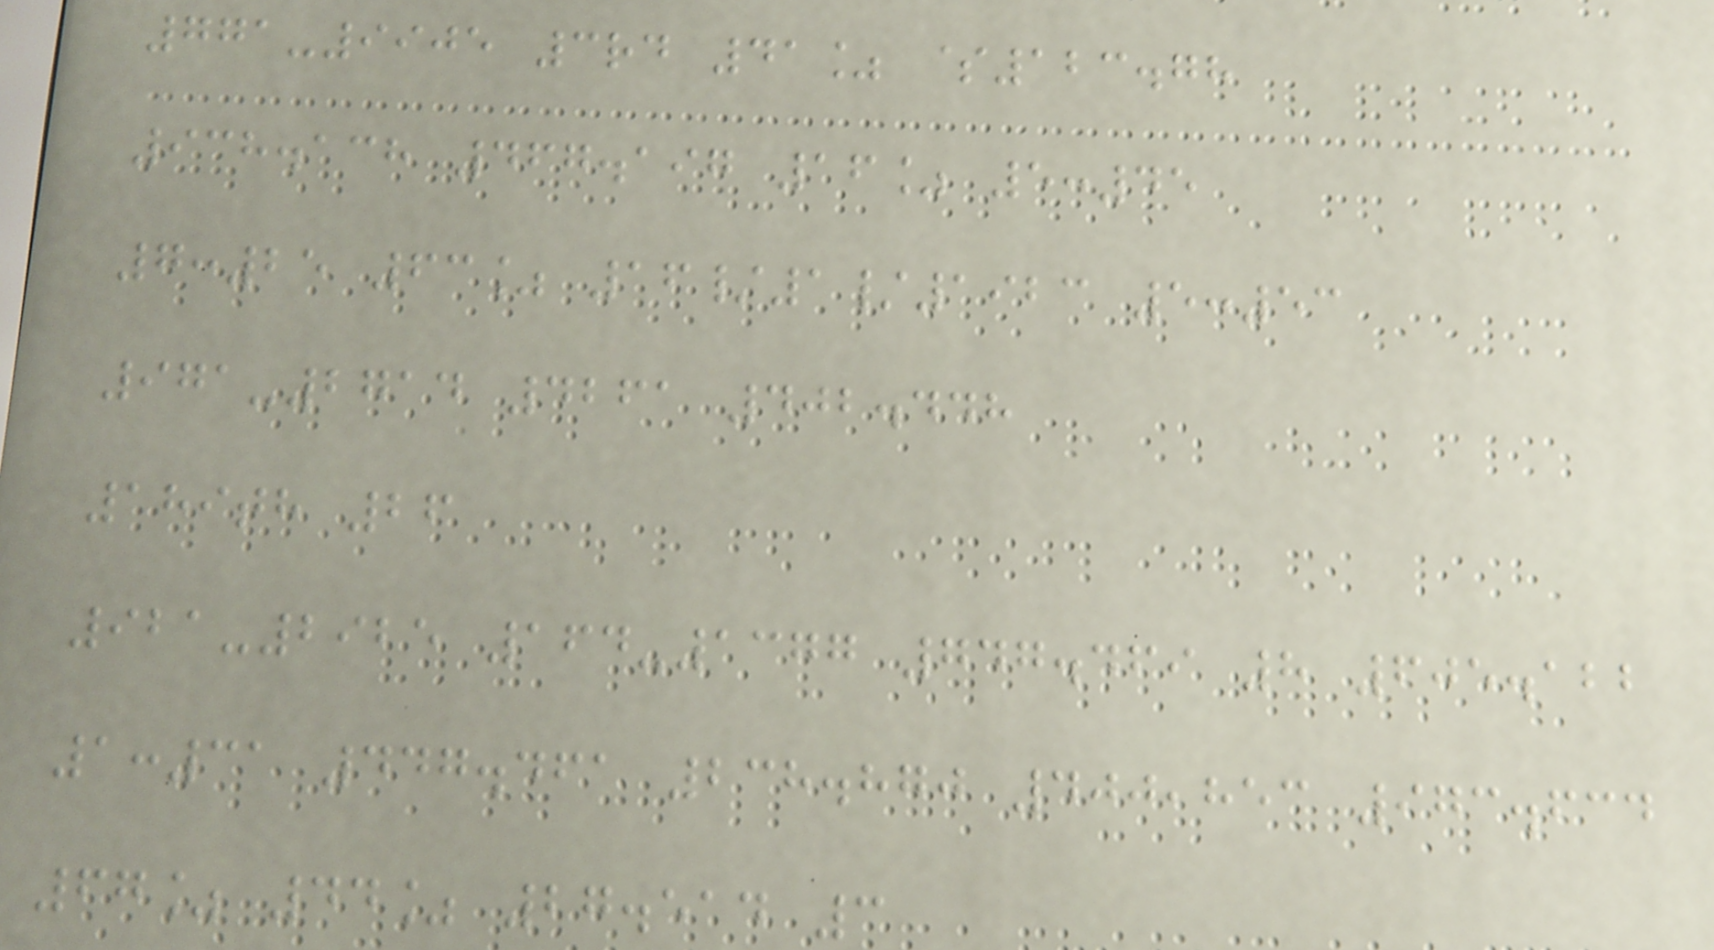771-9905 3rd 41% $123.78
938.138 467.197 16% 5:45
7:25 63% 16/1/1923 5:53
971-2714 4261 402.448
189th 26
921-2925 164-1377 747.469 8 605.122
1:31 447.461 238.870 400,853 973.634
67% 44% 27.514 3
